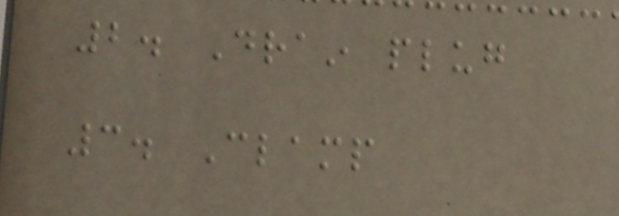2. Drain plug
3. Clamp
